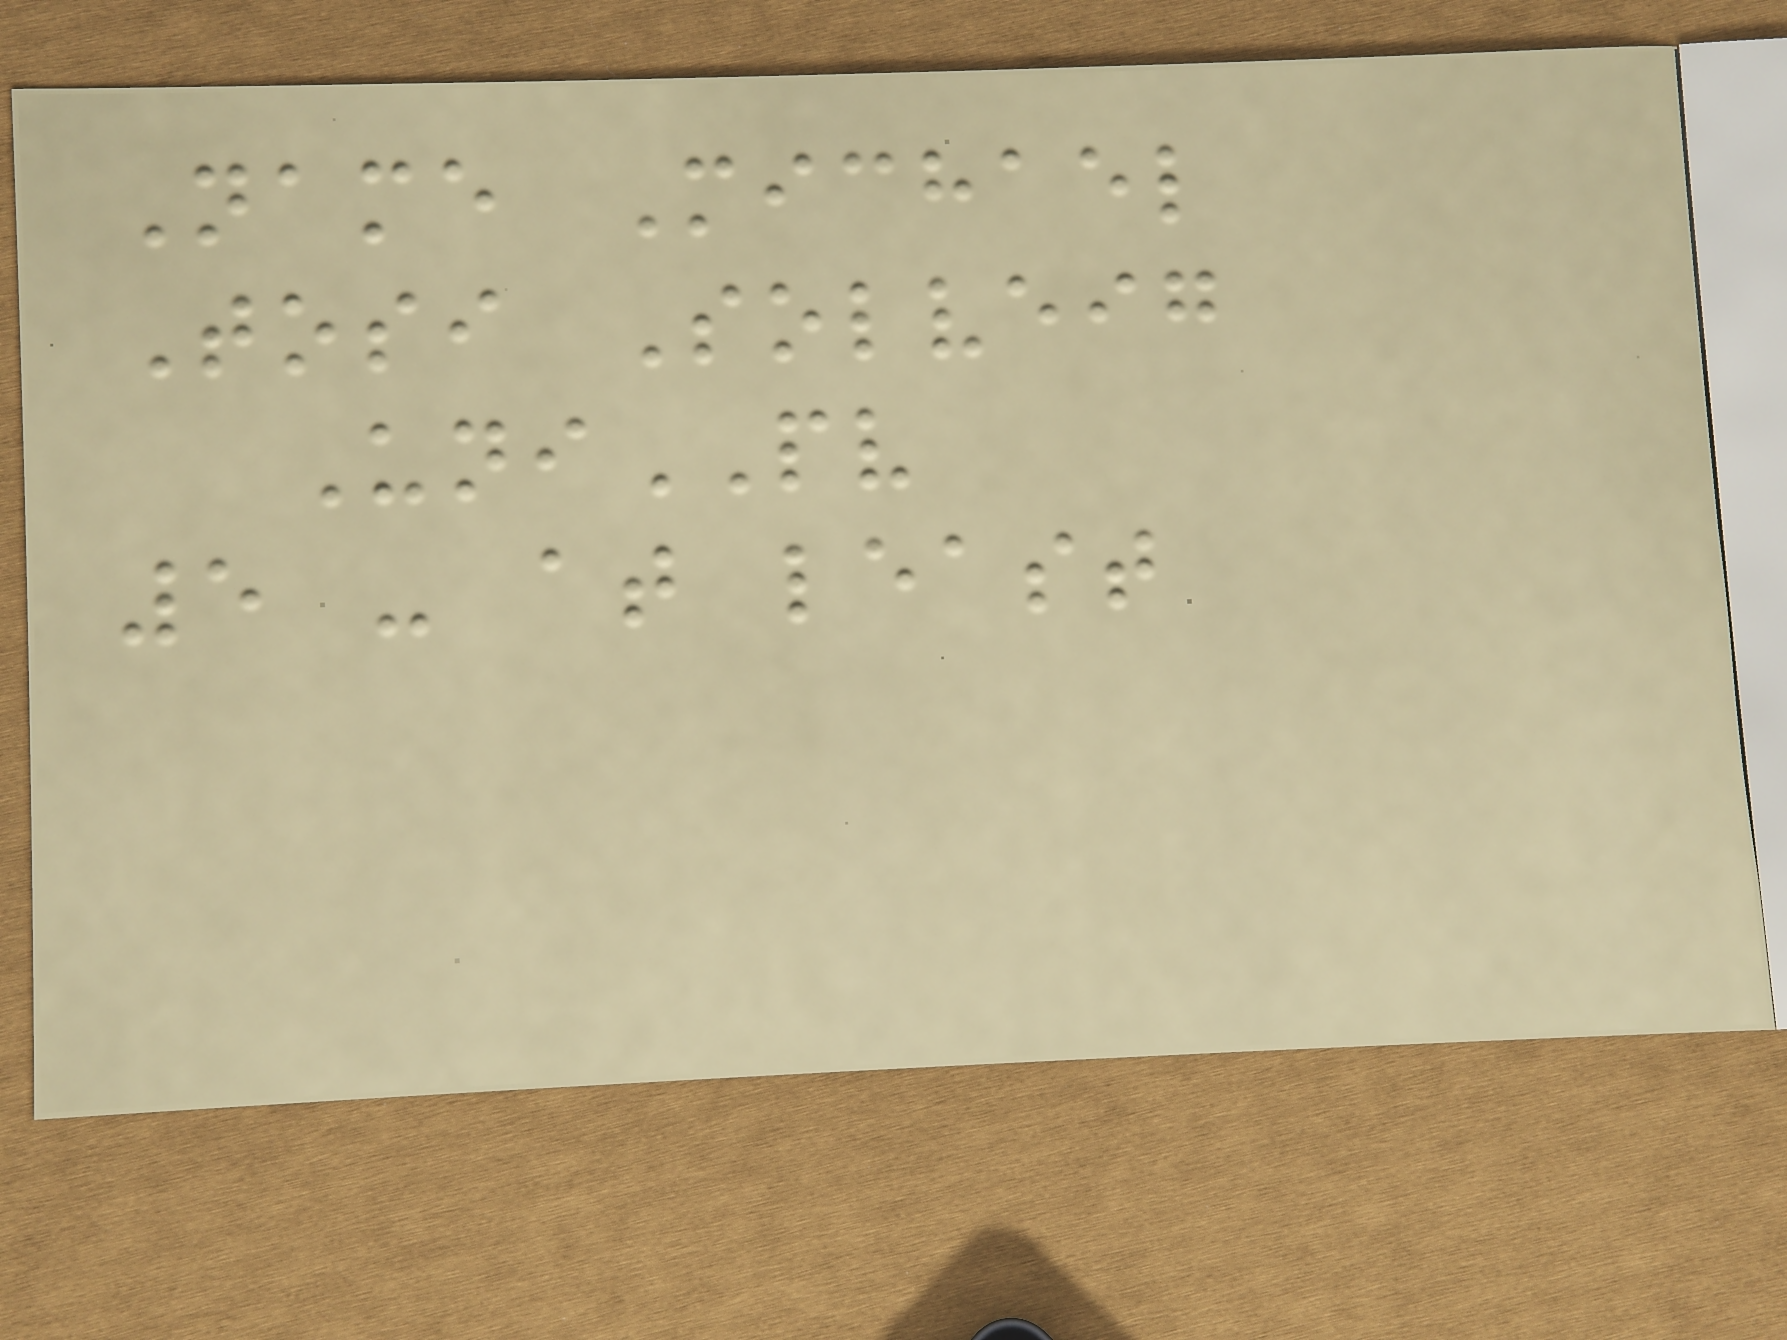Name Michael
Tosi Solveig
UniPV
5 - at least
